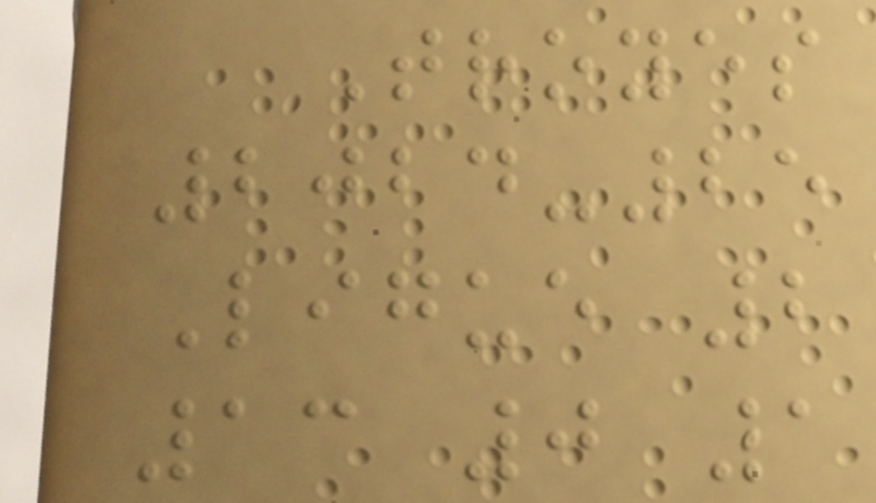Troyes
2024-25
Ligue 2
13 0 1
